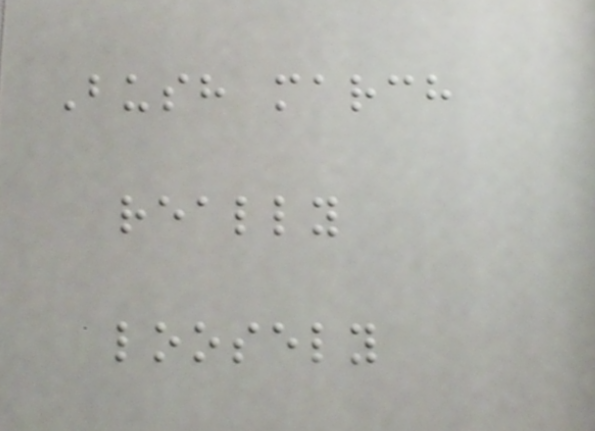Bush march
really
loosely
